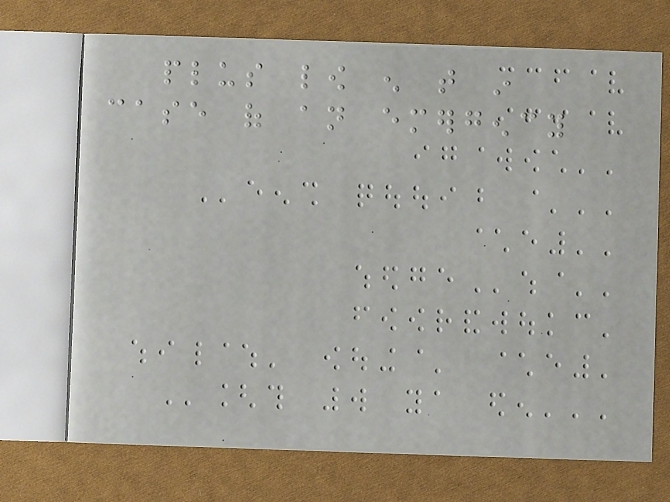plus low enough that in
case of an emergency
